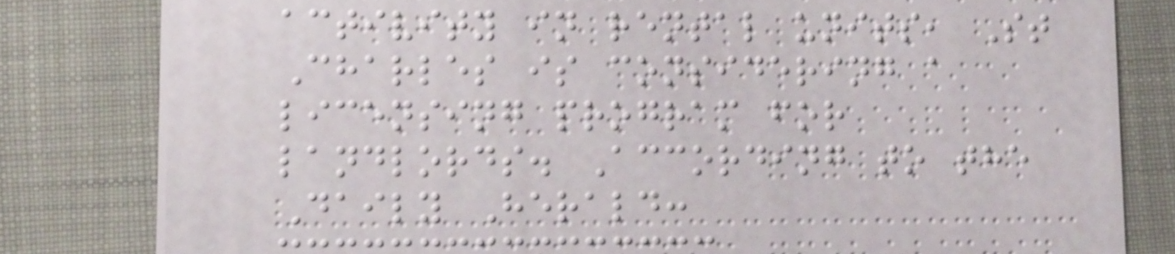activity in rental units, St
Charles is considering a
licensing program for
landlords. According to the
Daily Herald:
